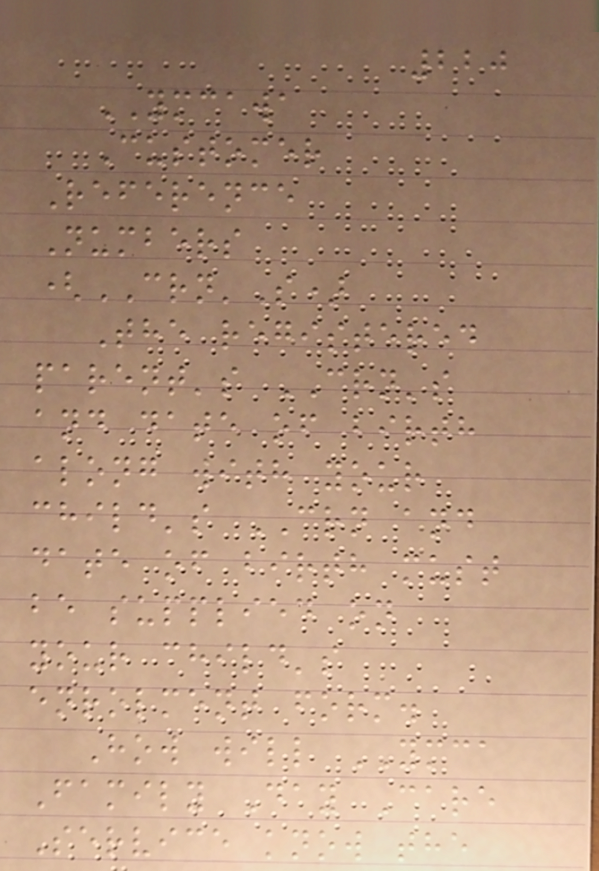220
YMCAWA
Customer
Reference
Numbers
(CRN'S)
The registered
parent's CRN's
and date of birth
along with your
child's CRN and
date of birth must
be supplied on
your child's
enrolment form.
How will YMCA
Family Day Care
Service know the
